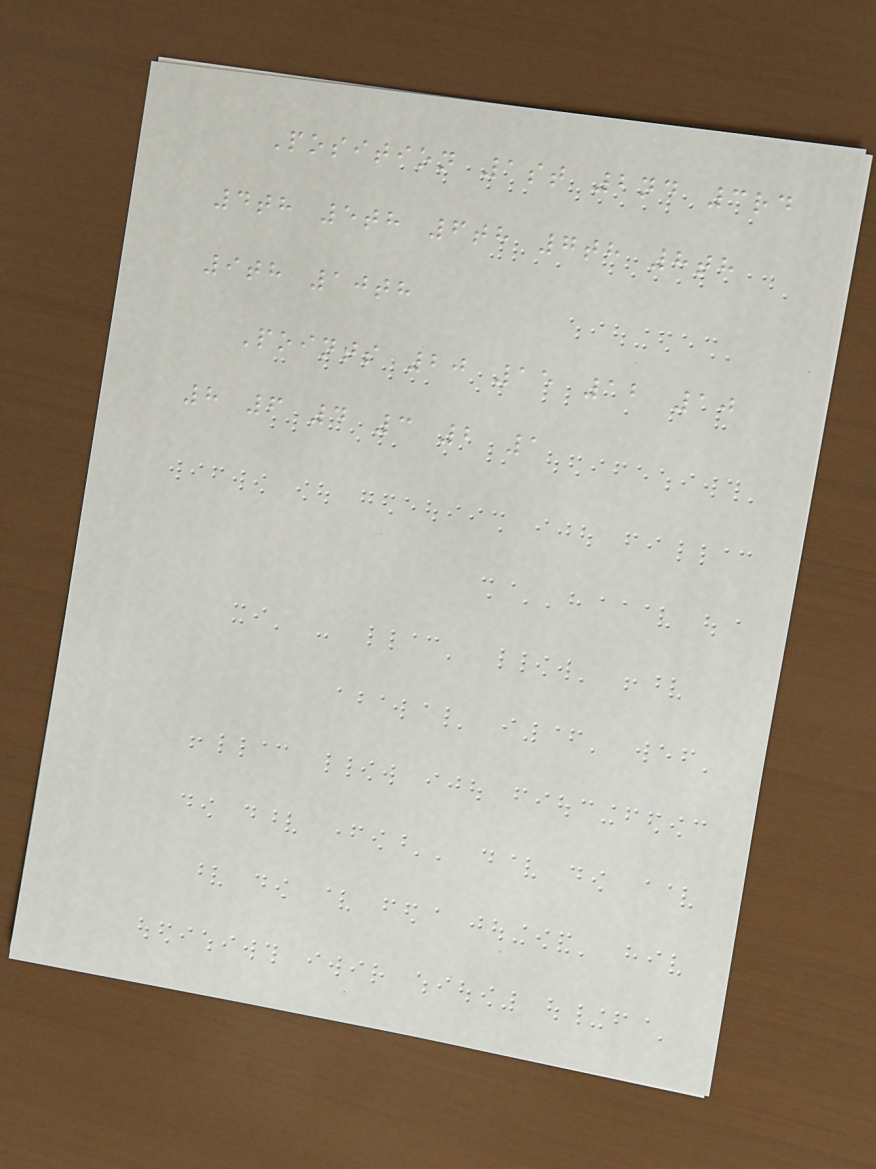Position 1st 2nd 3rd
4th 5th 6th 7th 8th
9th 10th
Points 20 15 12 10
8 6 4 3 2 1
